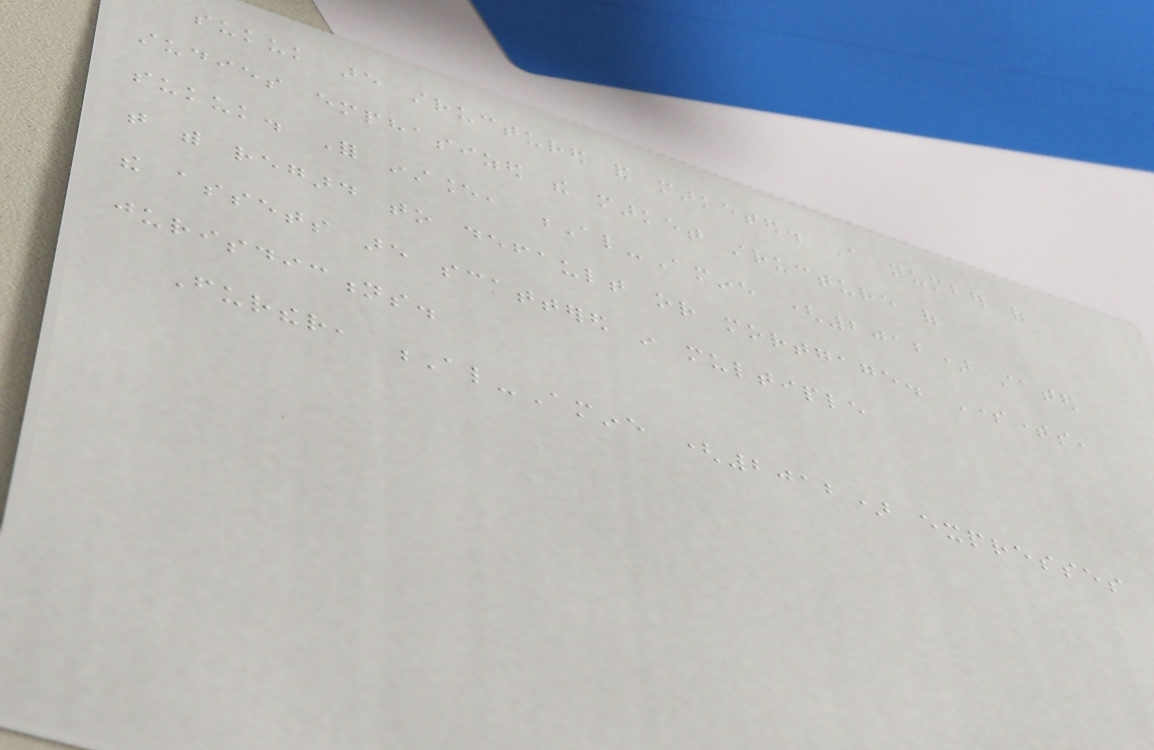sukuk are structured and marketed. A number of
studies emphasized the market structure of
sukuk. For instance, Al-Amine (2012) stated
that with regard to default or mortgage. Sometimes,
the assets are scattered in multiple
jurisdictions.
Further, Al-Amine (2012) expresses
